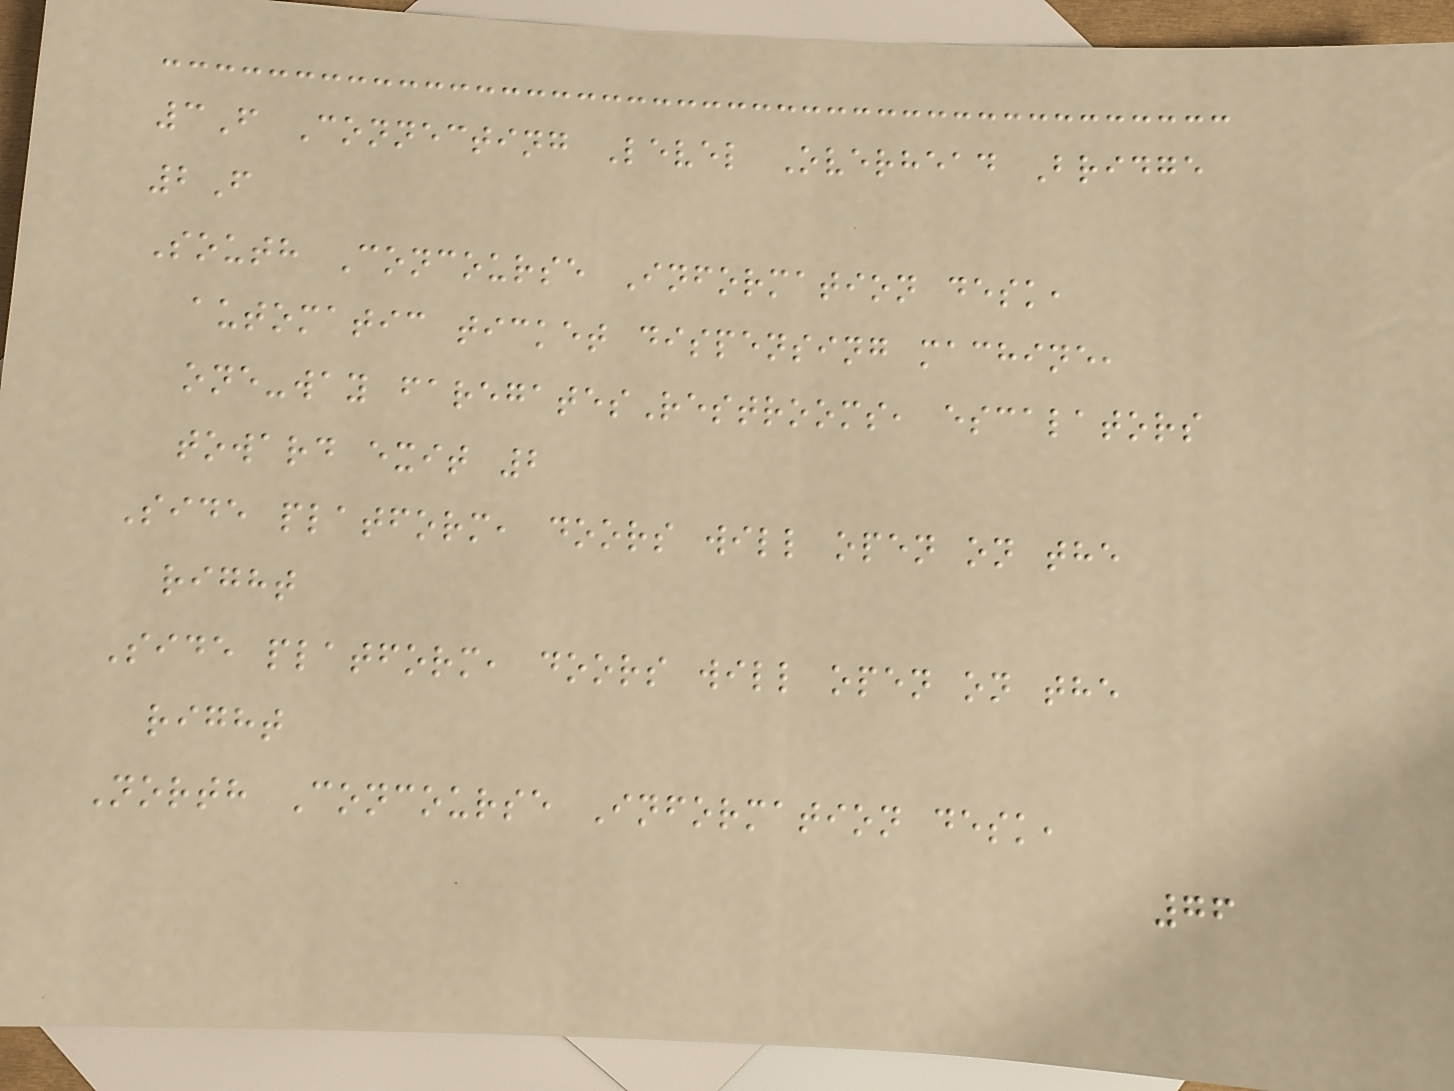3F Connecting Level Overhead Bridge
2F
South Concourse Information desk,
automatic ticket dispensing machine,
one-way faregatesRestrooms, escalators
toward exit 2
Side platform, doors will open on the
right
Side platform, doors will open on the
right
North Concourse Information desk,
76
